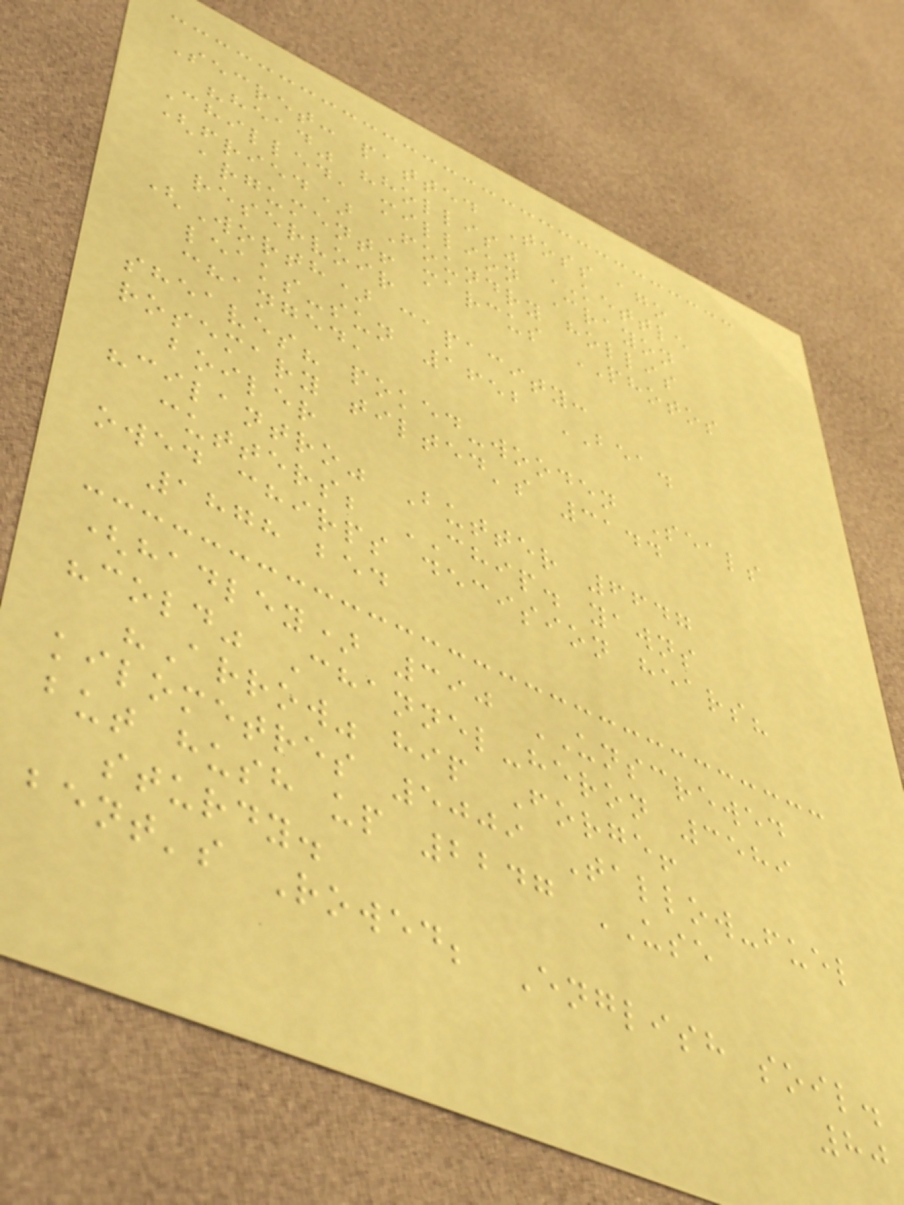Secret: patted Toss ago
"head" "hollis" KETTLE
Chilled, million Crayon
(fried) Foundry hollis
argument! marcus PHOTOS
reservoir
(Worth) capacity:
leaks-sun 1652 BEA.
changed,
sheaves? poked-wooden Seals
rosemary tilted's 3144
boiler
"cilantro" Butter 6647
cutters; CHIP. yawns
owed chirps decision hears?
1878 bed
(hadley) 390 UNSCREWED
"cold" Channel-heron 3589
"Arrow" hip Forge!
kilometres 5009 Tallow-fuel
but hush up 2247 USE
sturdy.
bent's Rowed; English soil.
80
